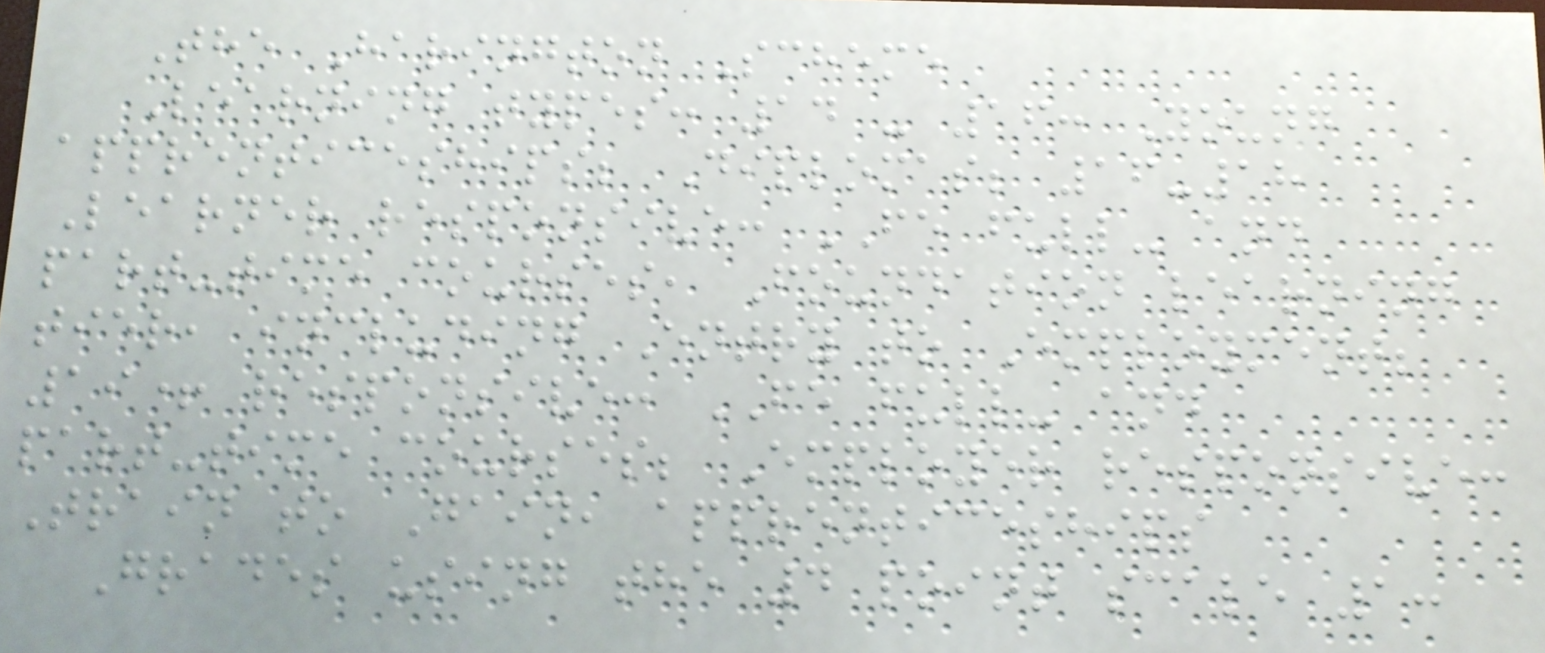The Harington Scheme
Learning types: 14 - 16: Young
apprenticeships; Diplomas; 16-18
Learner responsive: FE full- and
part-time courses, Foundation learning
tier, including Entry to Employment;
19+ responsive: FE full- and
part-time courses; Employer responsive:
Train to Gain, apprenticeships
Grades using the 4 point scale 1:
